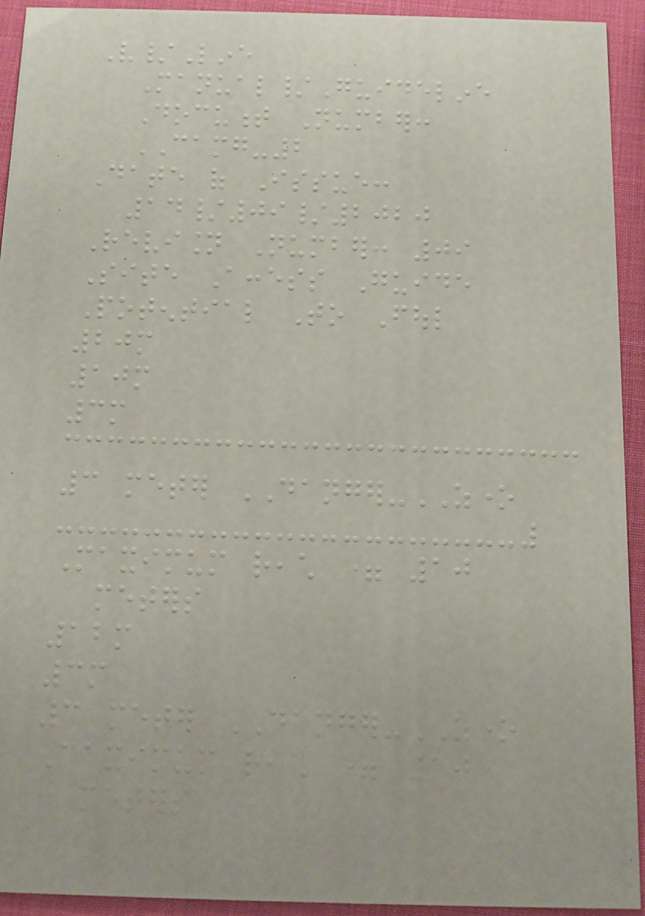V/Line
Manual/Guideline
Document Number:
CAMG-2
Date of Issue:
14/09/2020
Revision Number: 09
Site Access Guide
Potential To Foul
20m
10m
3m
3 meter DANGER-ZONE
Maximum reach = 10
meters
12m
3m
3 meter DANGER-ZONE
Maximum reach = 10
meters
